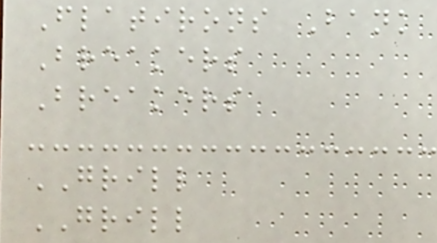Flatirons Bank
Breakers
Breakers
GRILL
GRILL
